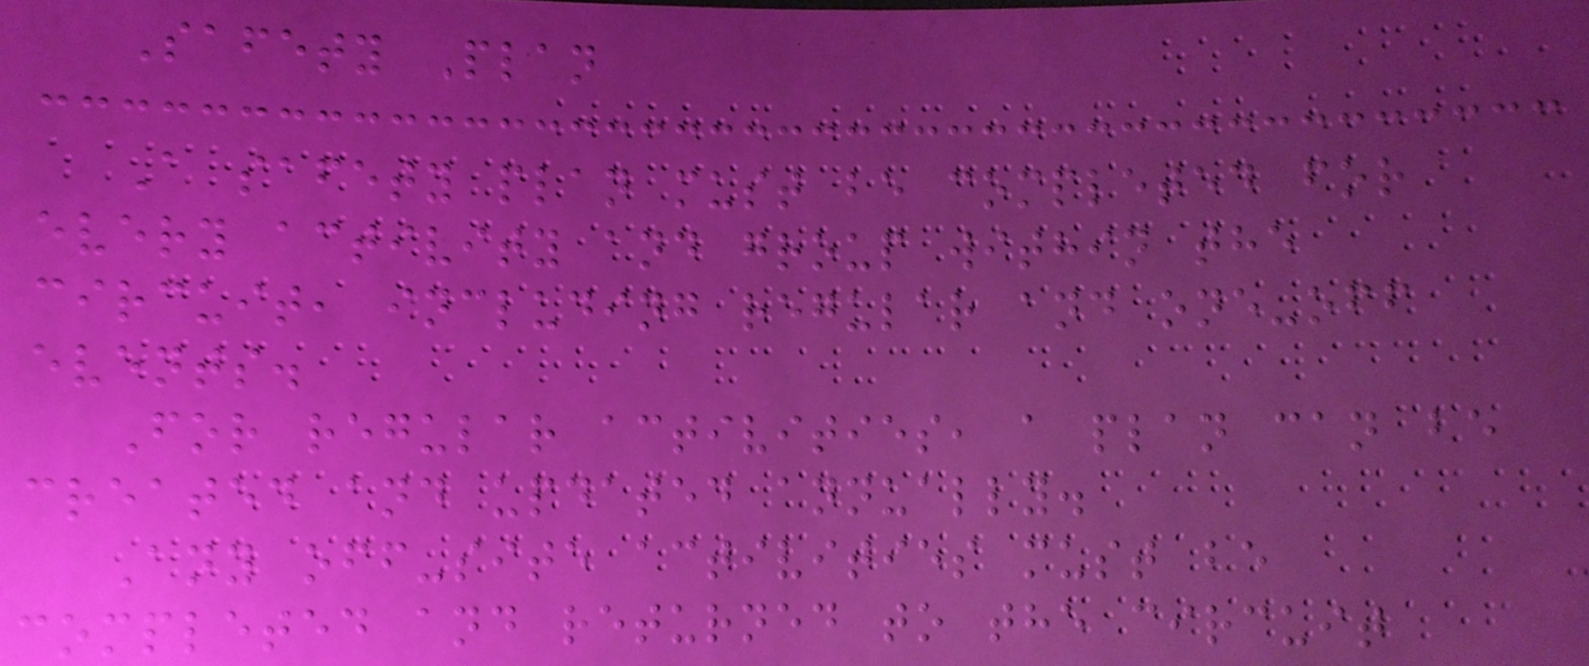Safety Plan
A safety plan must be completed for
every activity and group within the
circuit, including regular and one-off
events.
For regular activities, a plan can be
created and updated annually.
Any off-site activities must be
completed and returned to the circuit
